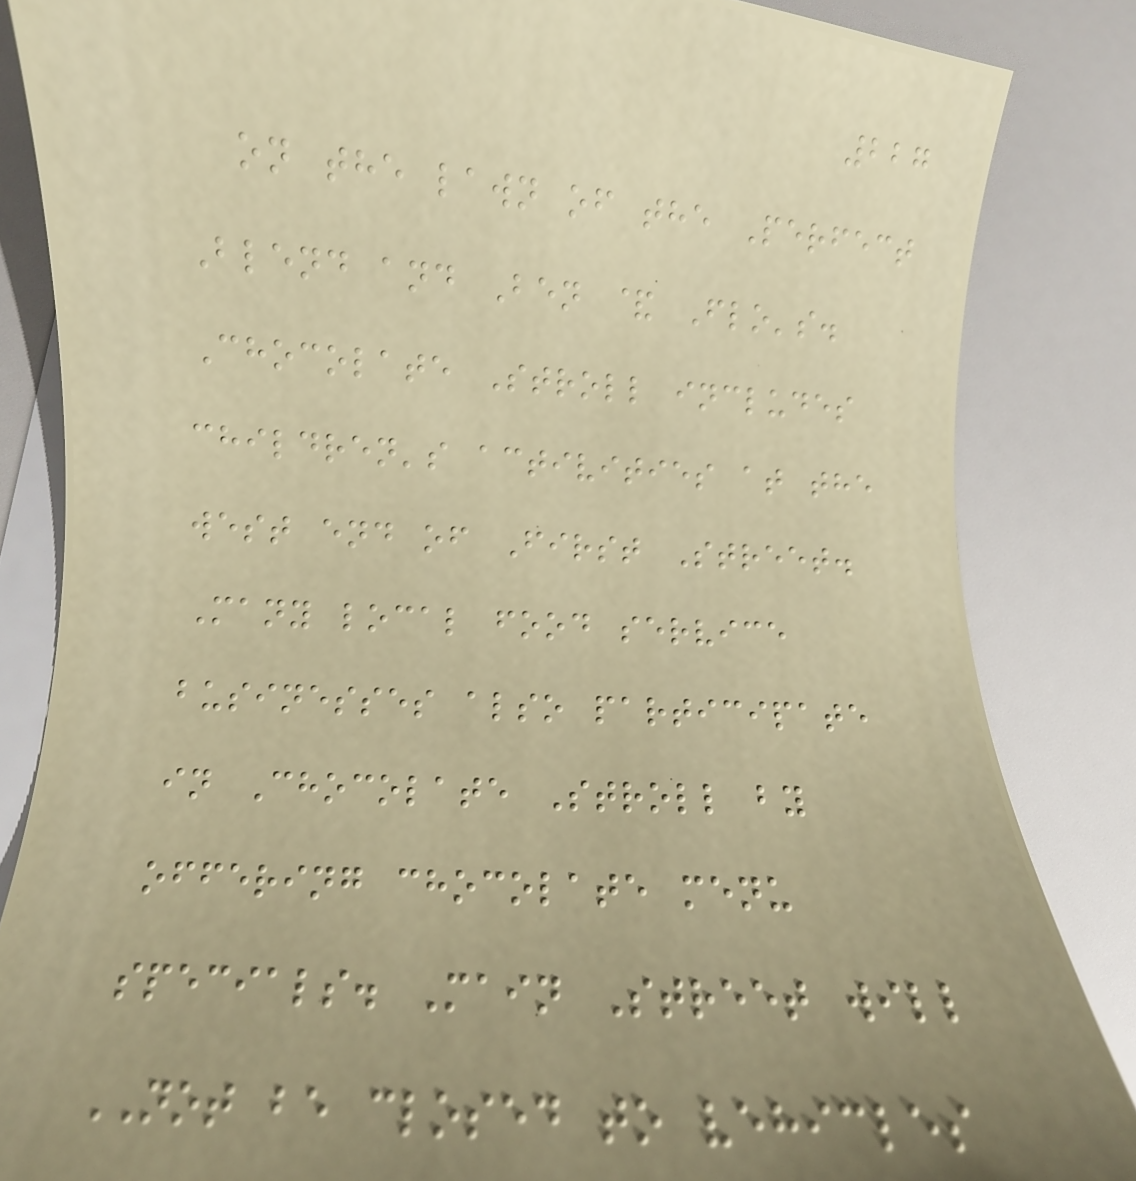227
on the lawn of the Perfect
Blend and Ben & Flo's.
Chocolate Stroll includes
children's activities at the
west end of First Street.
Many local food service
businesses also participate
in Chocolate Stroll by
offering chocolate menu
specials. Main Street will
NOT be closed to vehicles
